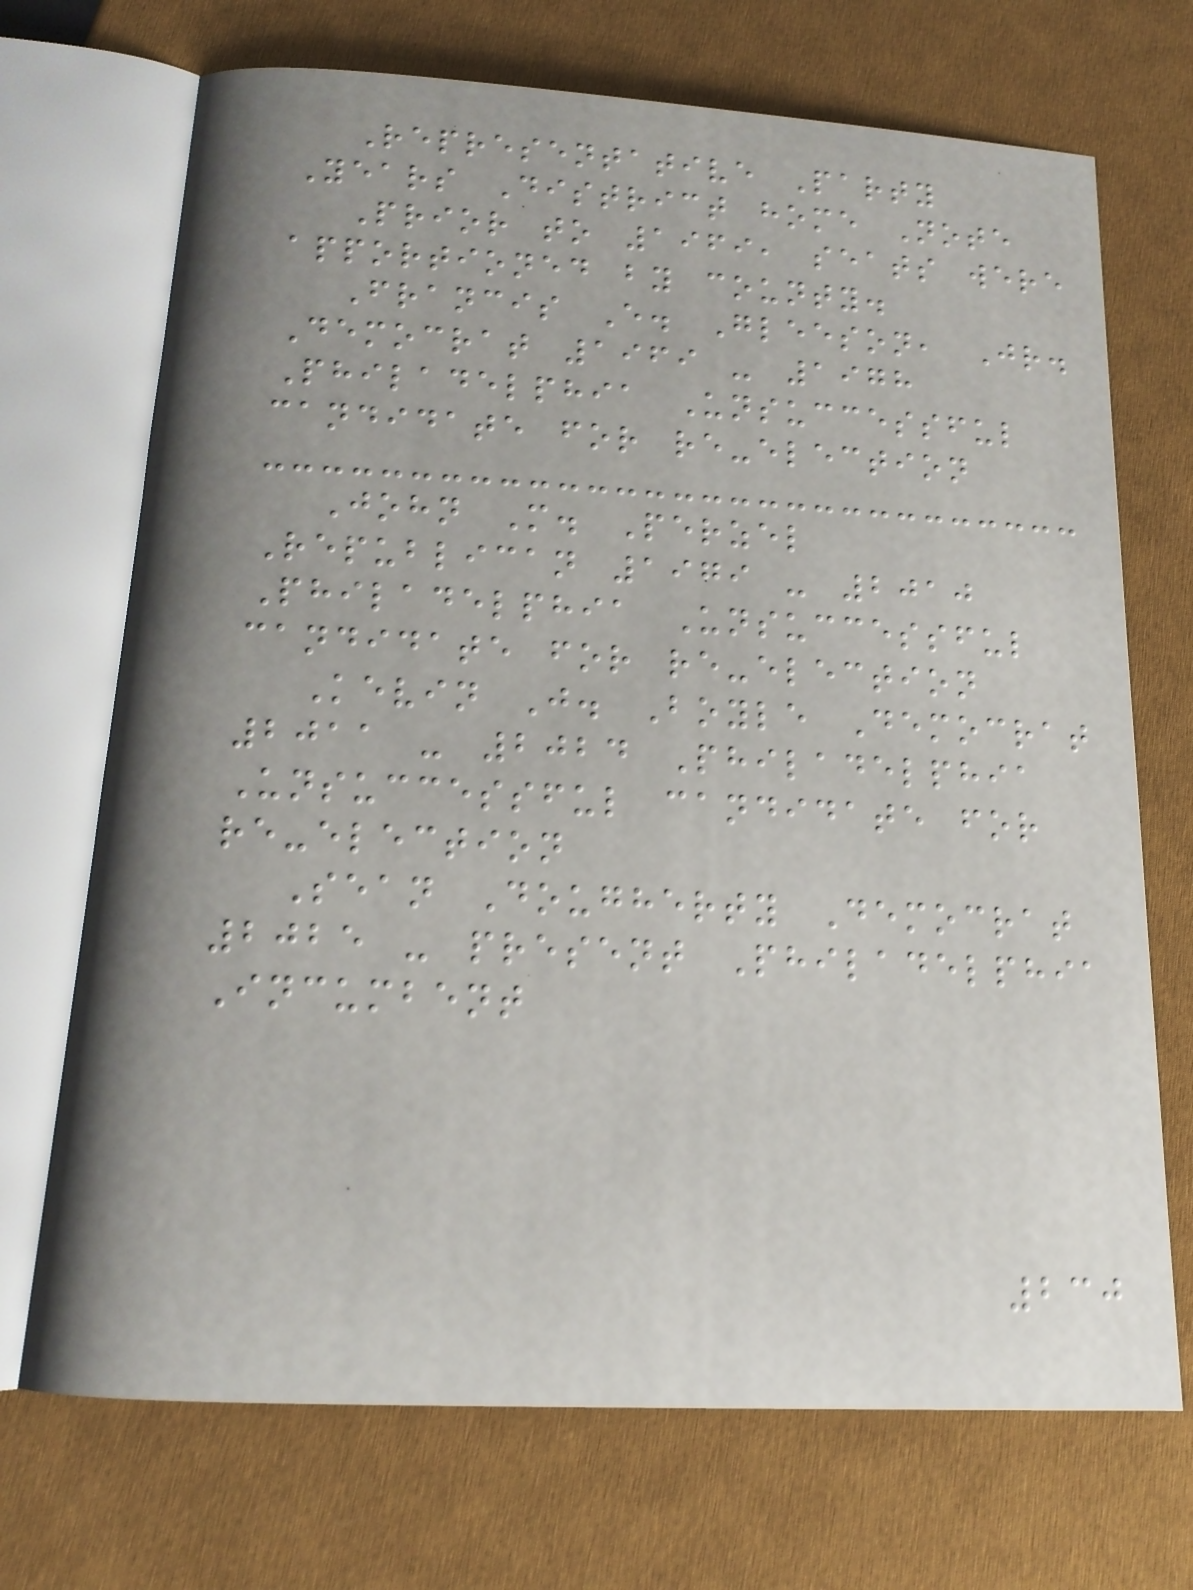Representative Party
Years District home Note
Prior to 1969, seats were
apportioned by county.
Francis E. Gleeson, Jr.
Democrat 1969 - 1978
Philadelphia Unsuccessful
candidate for re-election
John M. Perzel
Republican 1979 - 2010
Philadelphia Unsuccessful
candidate for re-election
Kevin J. Boyle Democrat
2011 - 2024 Philadelphia
Unsuccessful candidate for
re-election
Sean Dougherty Democrat
2025 - present Philadelphia
Incumbent
230
